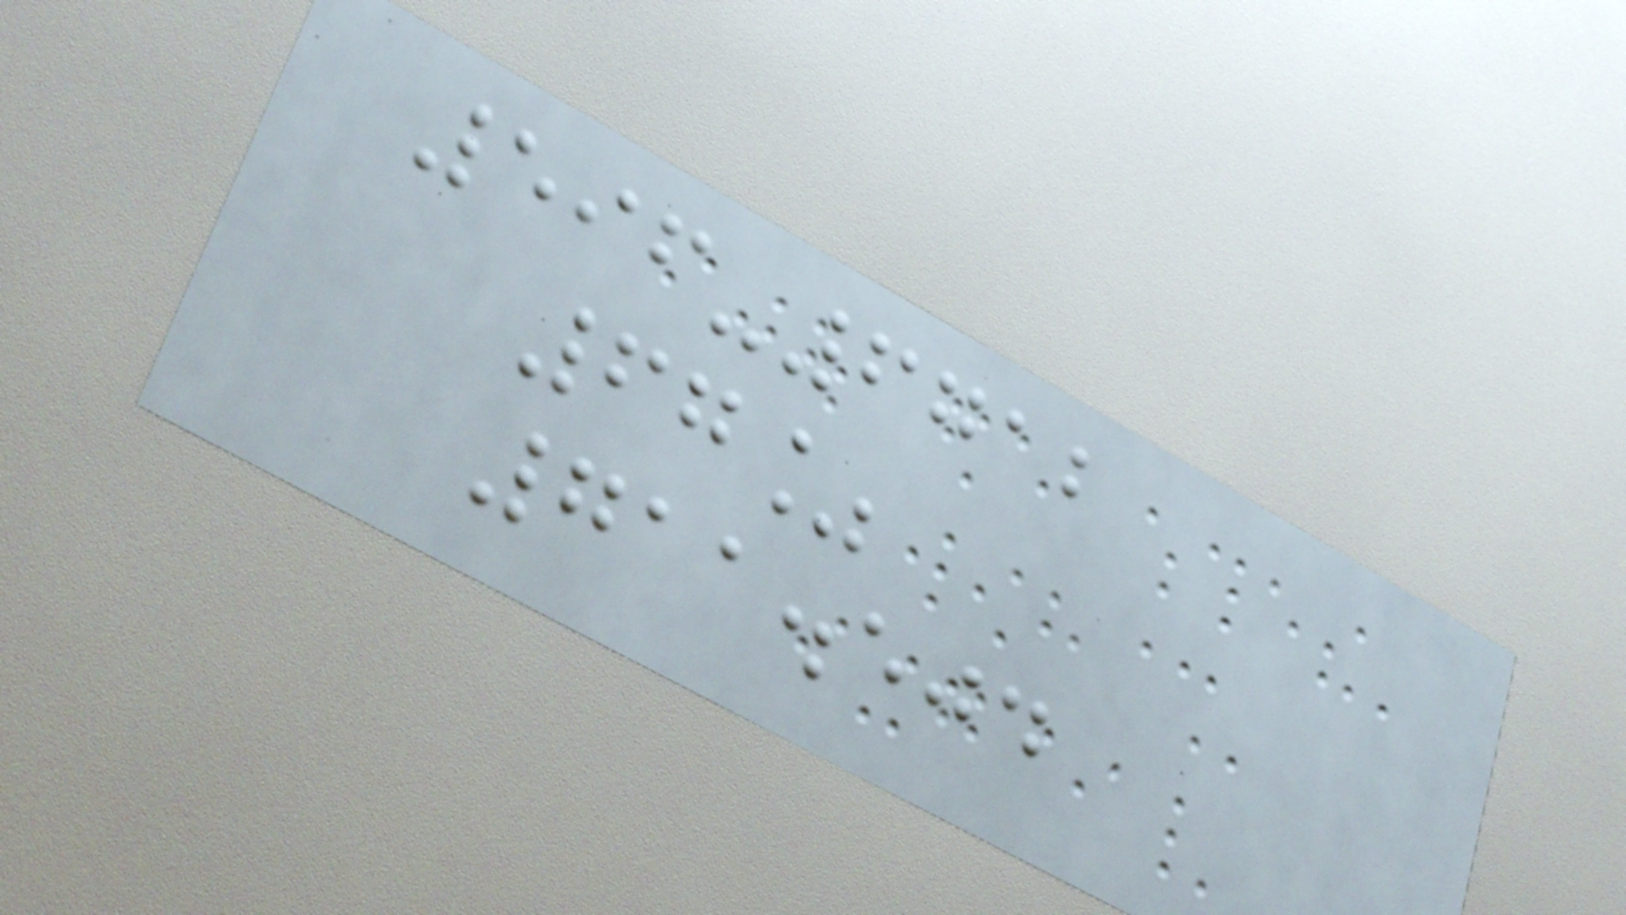596-6712
67%
711.504
